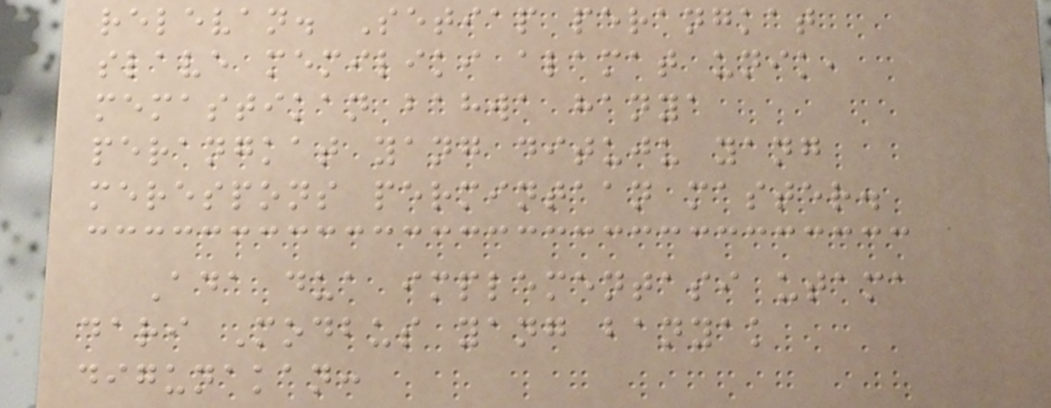relevan. Setiap perangkat
slave memiliki alamat unik,
memastikan bahwa hanya
perangkat yang dituju yang
merespons permintaan master.
Ada dua implementasi utama
dari Modbus yang banyak
digunakan:
